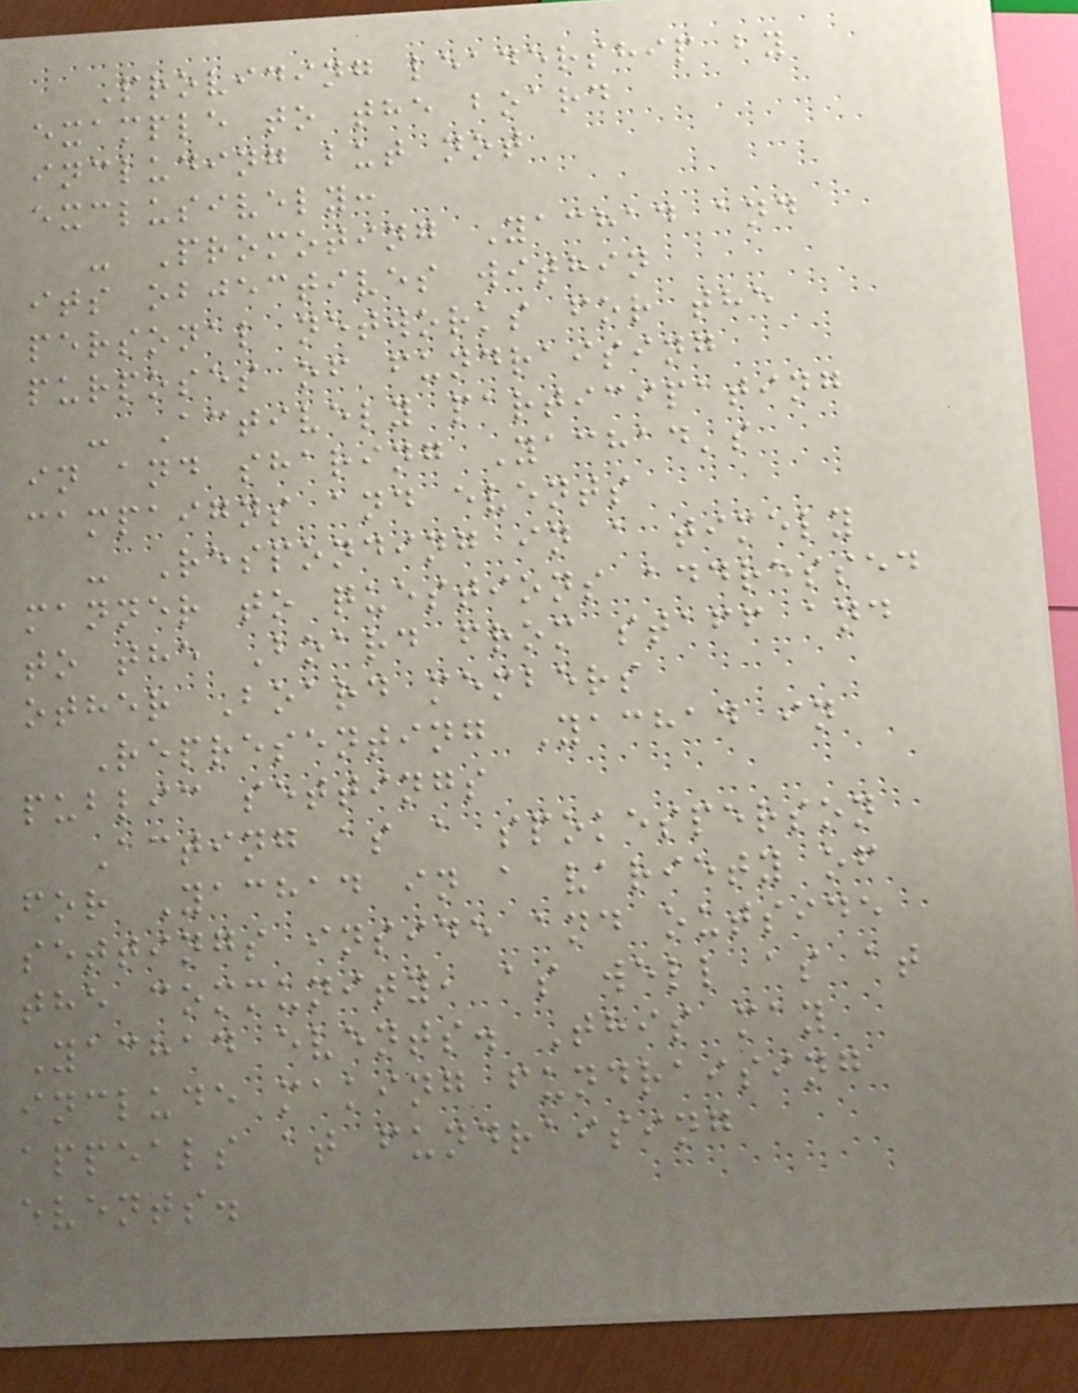Providing leadership by
example to the board
including but not
exclusively:
- Promoting Yachad and
its objectives within
personal networks for the
purposes of fundraising
- Actively participating
in and sharing Yachad's
campaigns and events
- Responding in a timely
manner to questions addressed
to the Board from staff and
other Board members
Representing Yachad in
public settings
Acting as a spokesperson
for Yachad in a variety of
settings inside and outside
the community, as well as at
Yachad events. This may
include making fundraising
appeals at fundraising
events.
